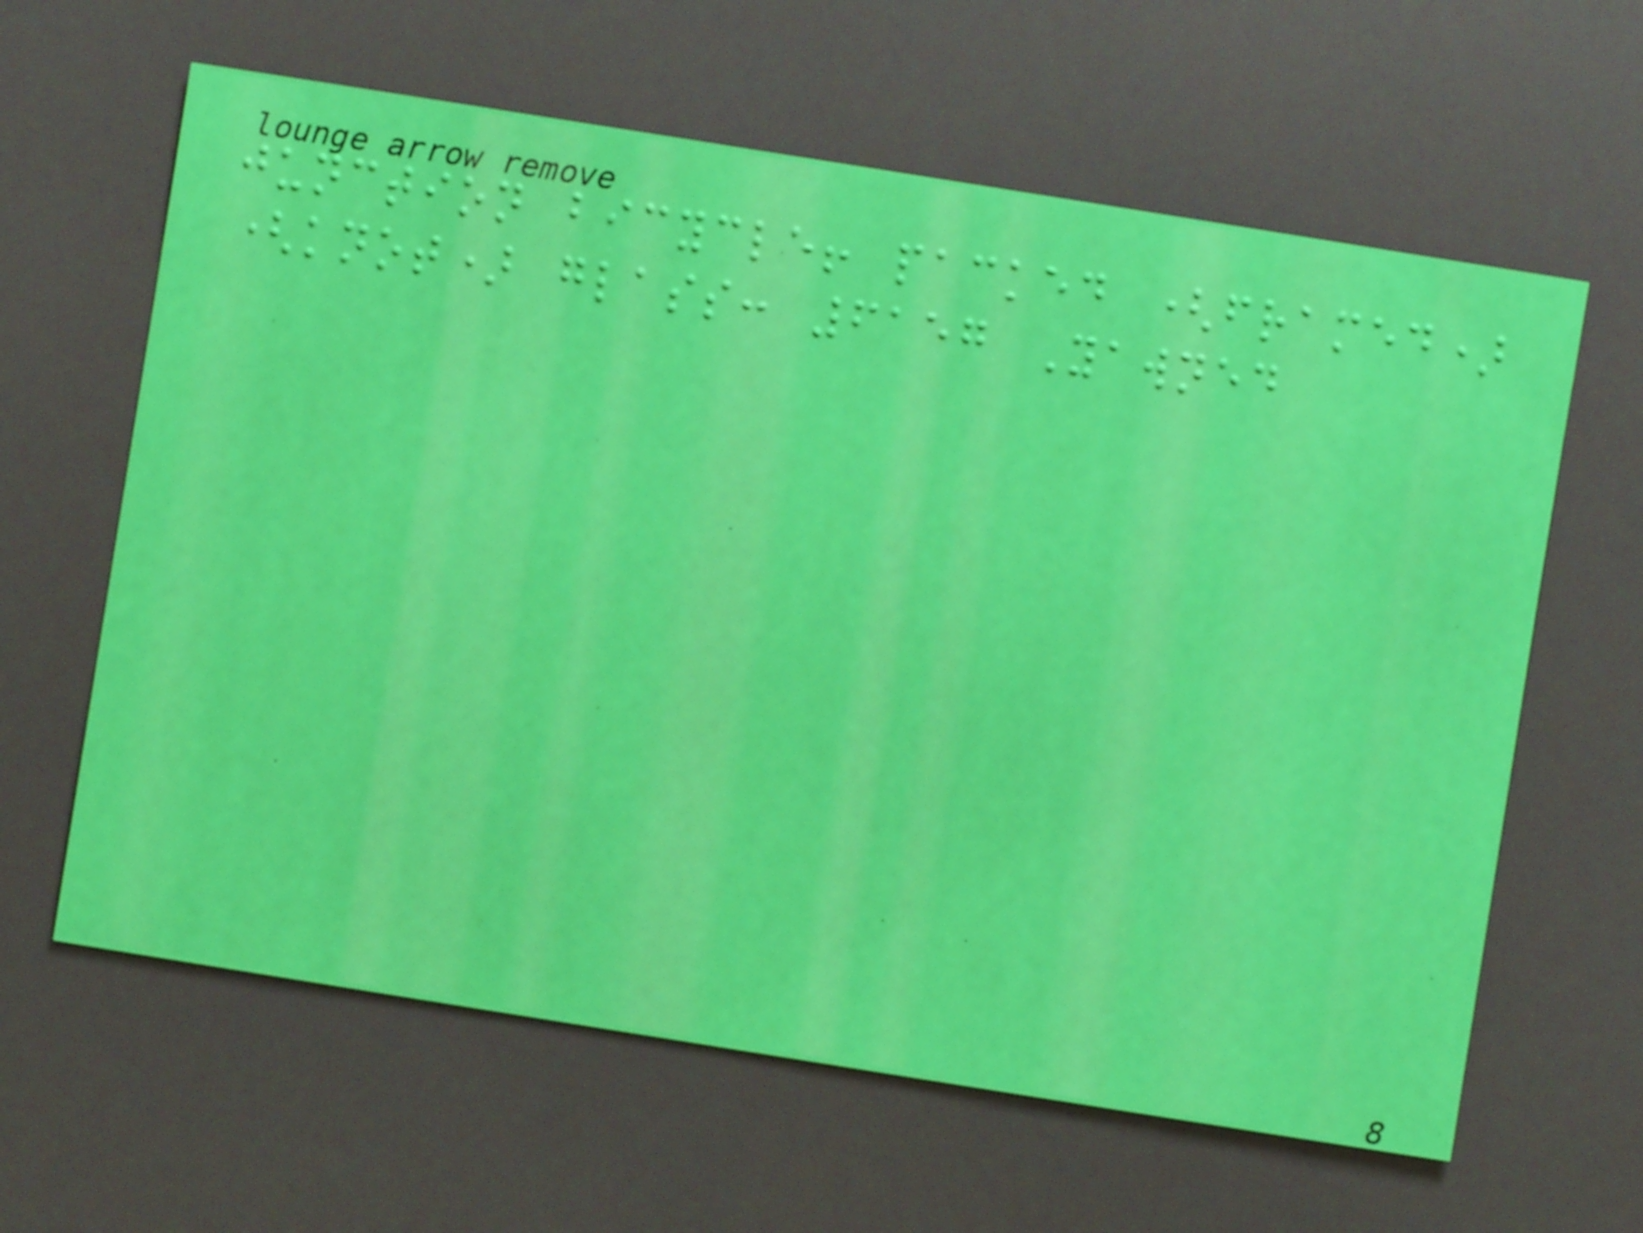junction bicycle! packed (framed)
(knot) glass: 6157 Yawned
